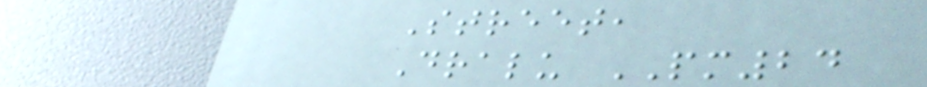Street,
Dralu PM24
